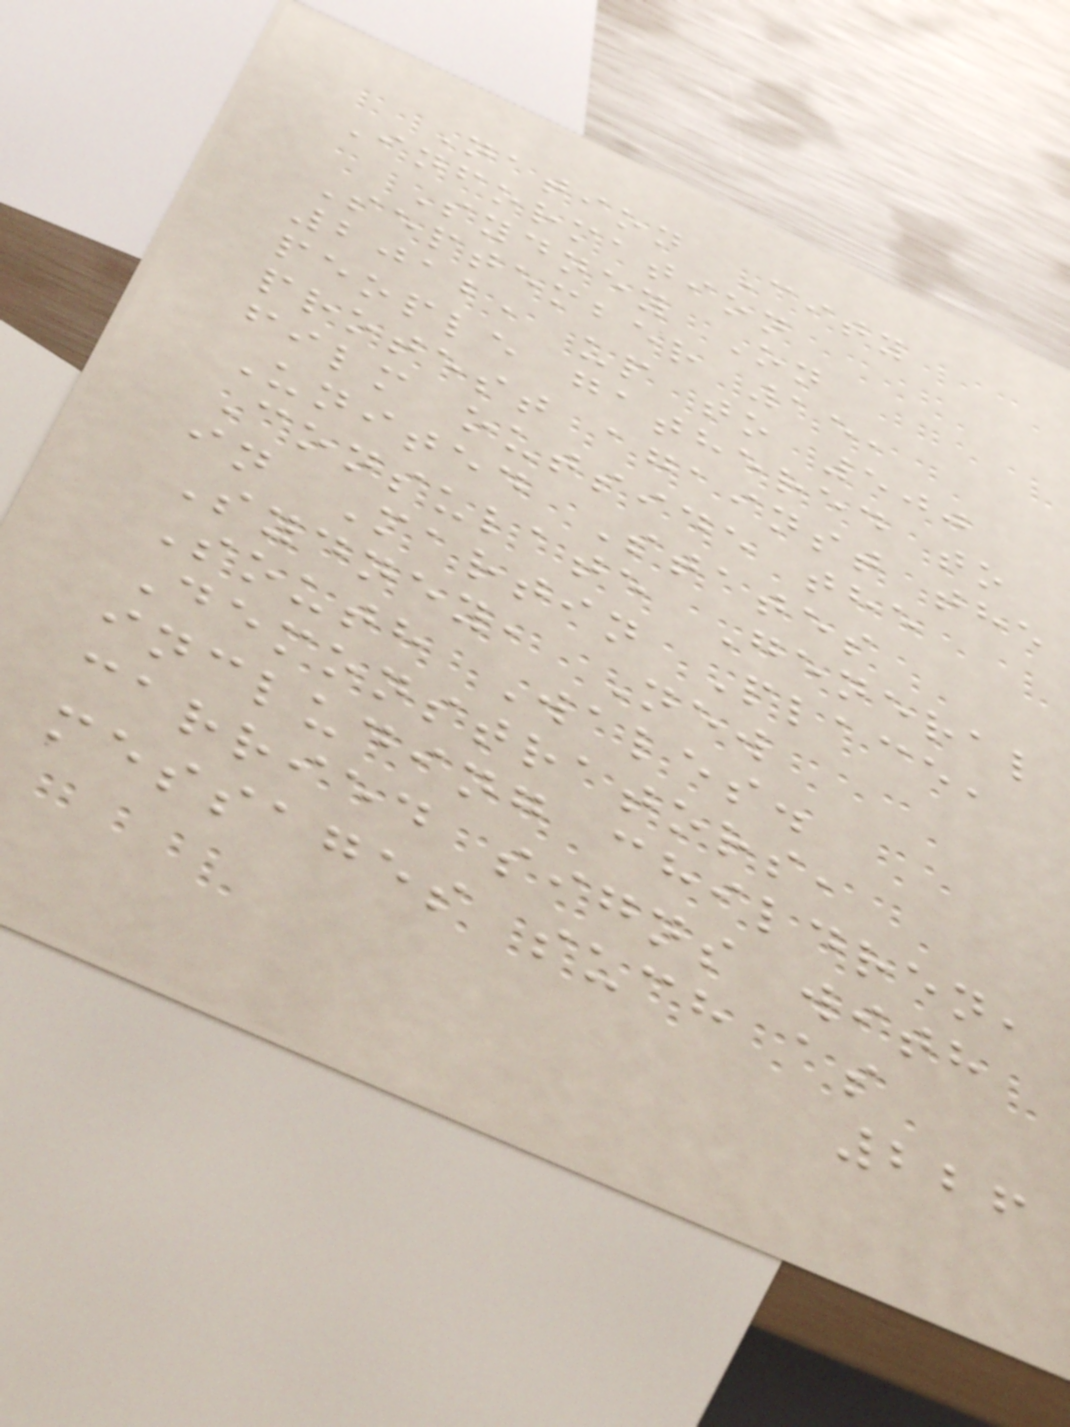Nation City
Information
Sydney On
September 15,
2012, up to 500
people gathered to
protest against the
film outside the
United States
Consulate General
in Martin Place,
Sydney, New
South Wales.
Demonstrators,
including children,
carried signs with
messages such as
226
